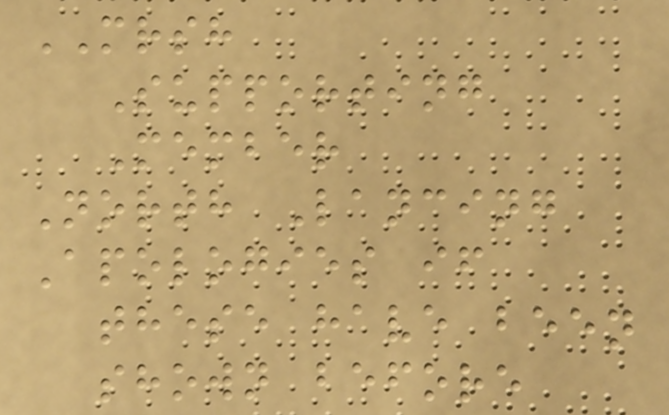MRSH
Supporting
Member
North Lancing
Apologies if
these have been
shown before
